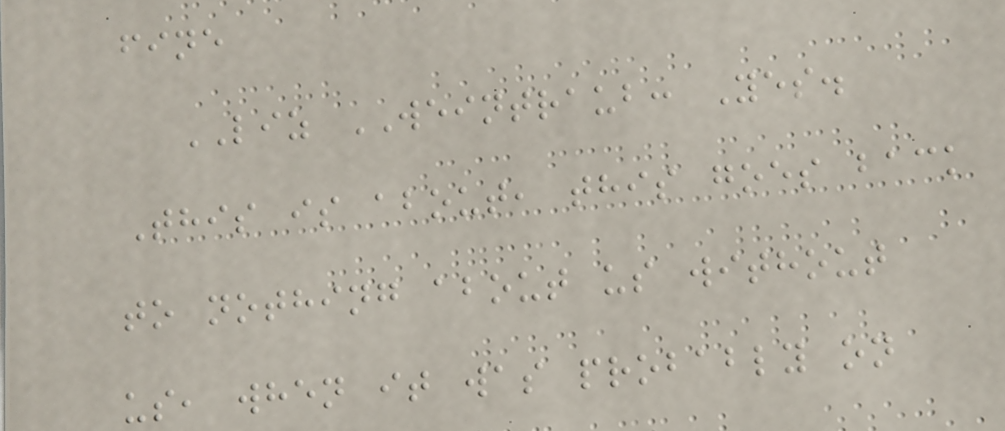fine
LIZ WEINTRAUB: Yes.
This is about, this goes back
to nothing about us without
us, when it was probably on
